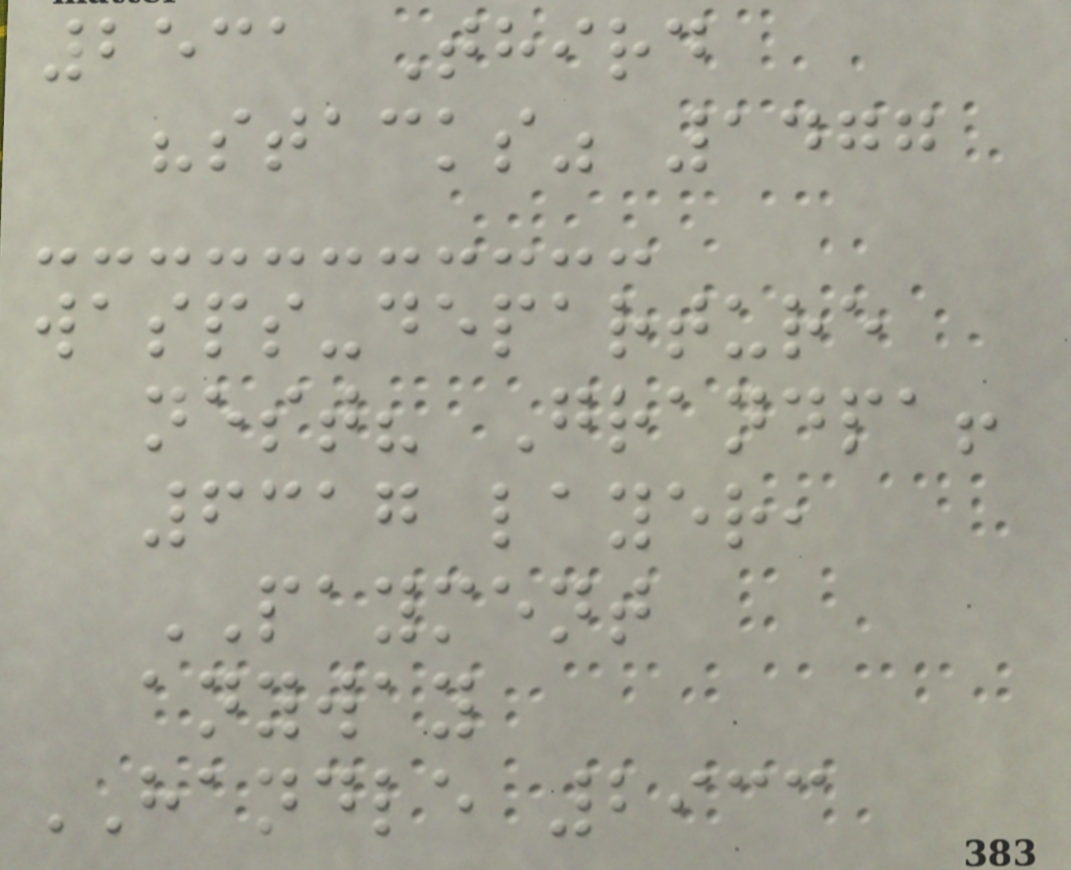2531 Third
"stacks" 1477
wasps-departure
nest? Grandpa!
6317 layer,
PAYMENT
anyway
HANDLE 2933
